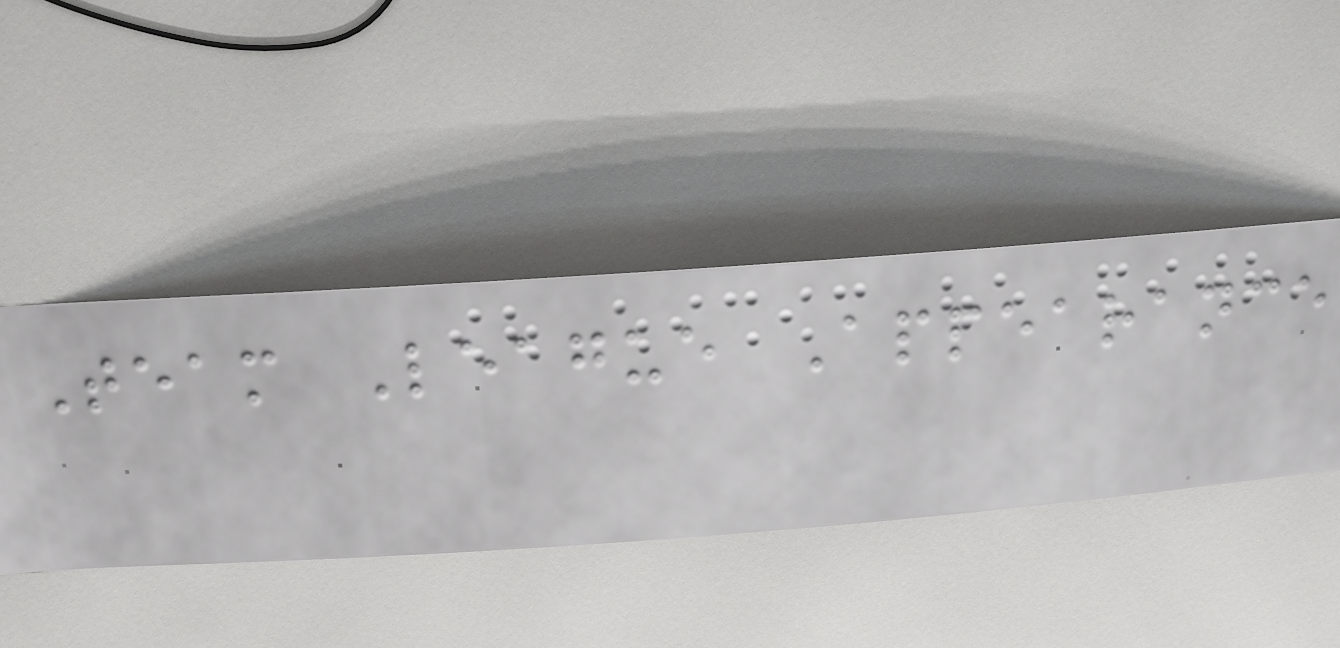Team League Appearance
